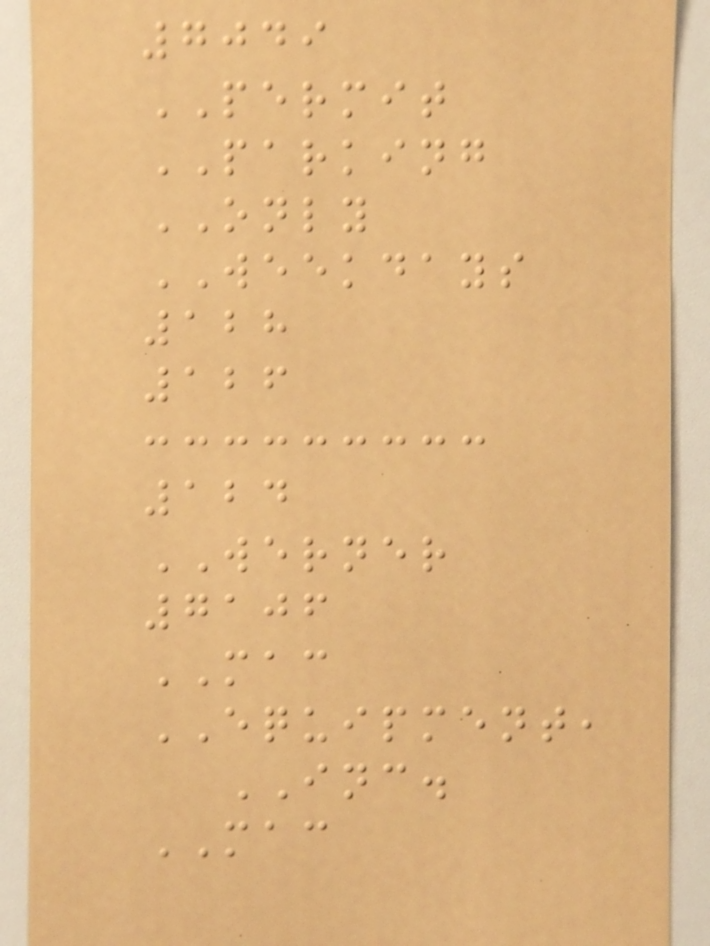7049
PERMIT
PARKING
ONLY
WEEKDAYS
128
126
124
WERNER
7106
MAC
EQUIPMENT,
INC.
MAC
